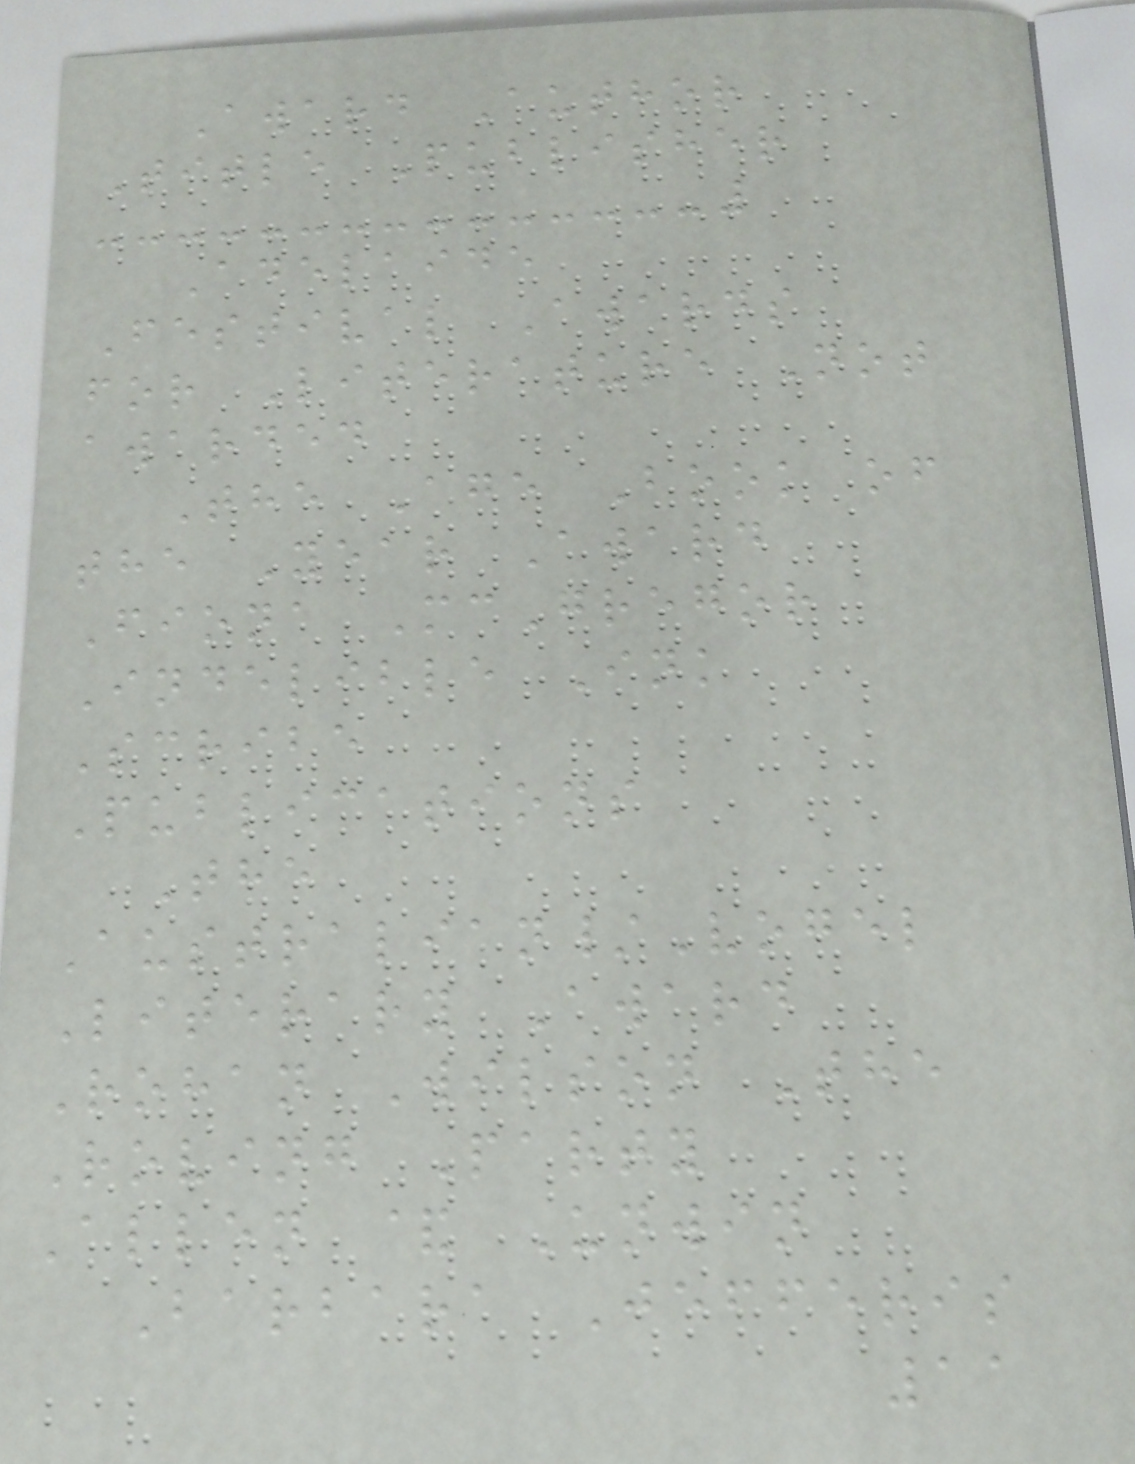Award Author
Title Publisher
Adelaide
Festival Awards
for Literature Not
awarded
The Age Book of
the Year Award
Fiona McGregor
Indelible Ink
Scribe
Publications
The
Australian/Vogel
Literary Award
Rohan Wilson The
Roving Party
Allen & Unwin
Barbara Jefferis
11
